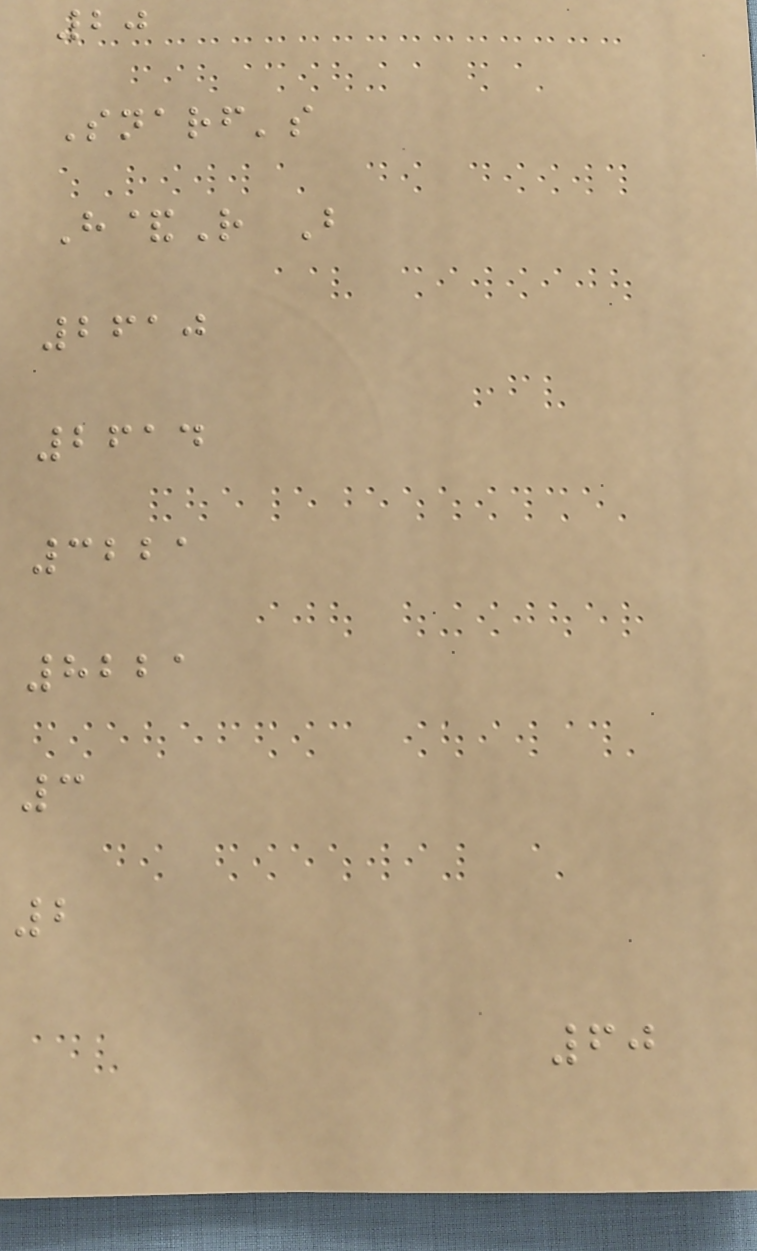20
Snarf's
H&R B
2610
2614
3221
8221
3
2
60
